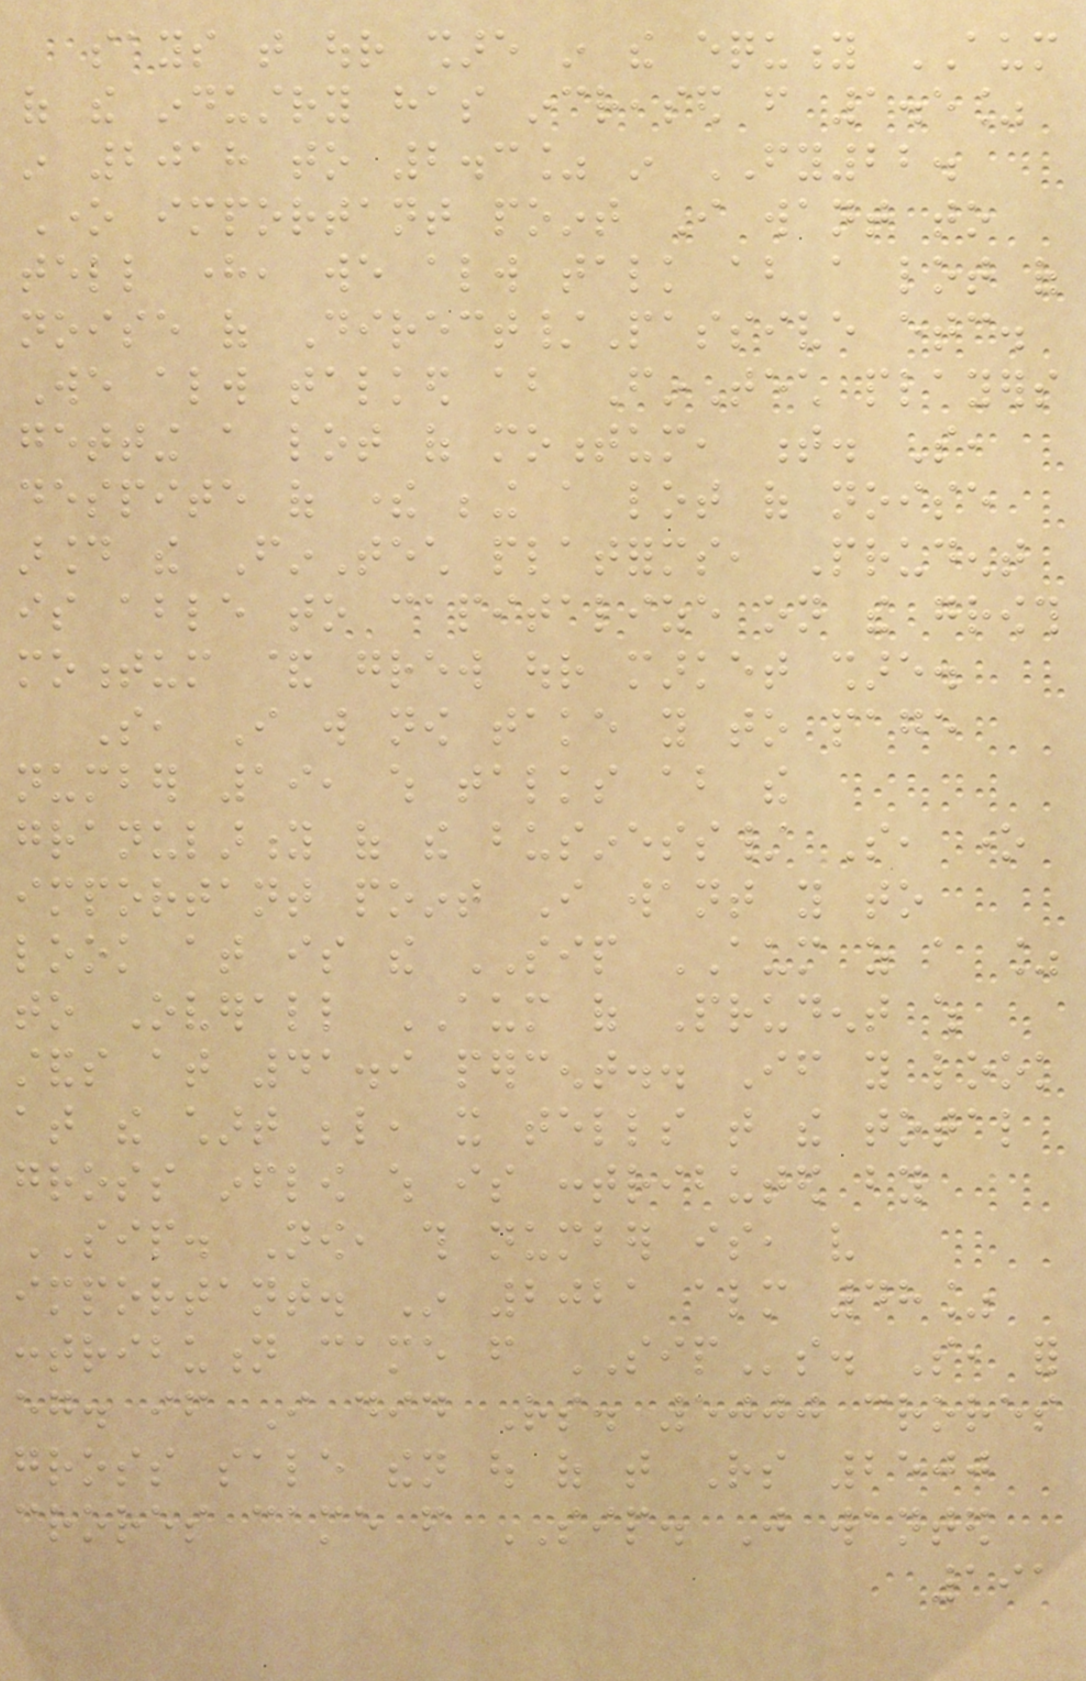says that our share in the equity AUM
of the industry has increased from 1.5%
in 2018 to 2.3% in FY22.
One important point I want to
tell here, we always talk about a lot of
noise of Direct/Passive etc.
We always talked about FinTech players
getting a lot of momentum, t. So,
despite of there being a lot of noise
around the FinTech platforms, Prudent
is able to capitalize on the growth
momentum & grew our market share.
So, I will now take you to page
number 19, which talks about the
granularity of the business/ So, one
important point I want you to
look at is the SIP AUM as a %
to Overall AUM of Prudent which
stands at 41.9 percent.. If you look
at the chart below, it tells that the total
gross inflow which is contributed by
SIP. Now, this number is, very
important. In 2021 almost 48%
contribution came from SIPs. So, for
eg. if I did Rs. 5000 crores
gross sale then out of that Rs 2500
crores came from SIP. Just wanted
191
